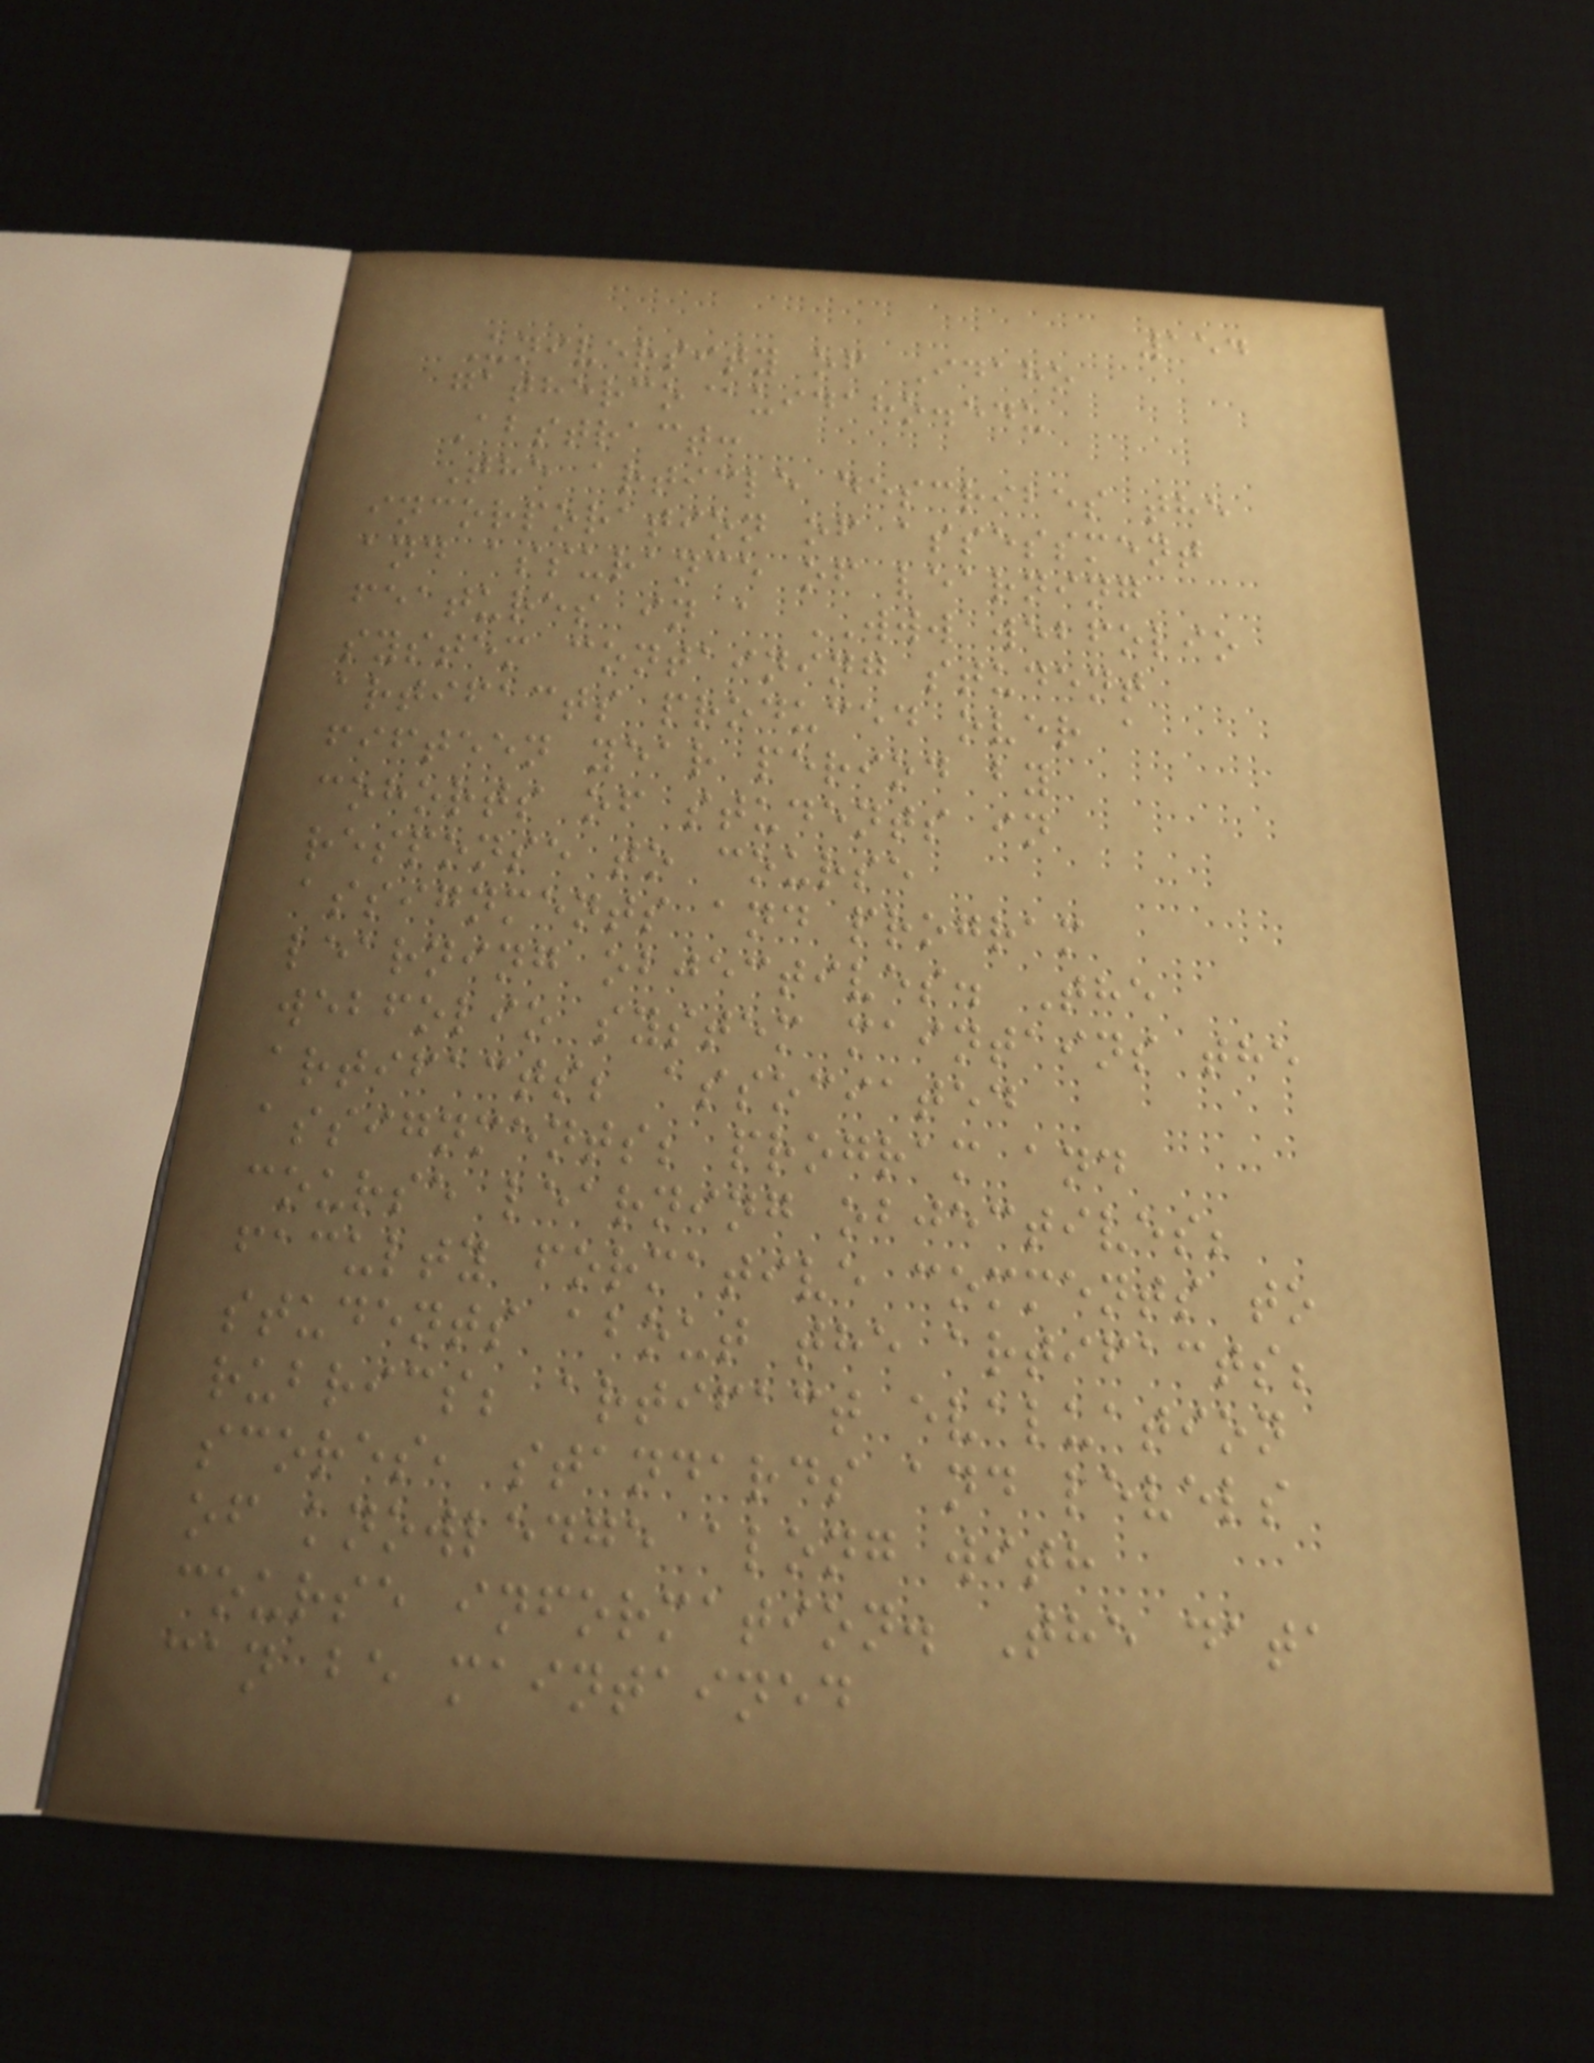154
University of Idaho
gatherco@uidaho.edu
Abstract:
The article describes the
incorporation of assessment
and assurance of learning
features in a WWW webfolio
system containing student
artifacts produced over a
fifteen year period by
cohorts of students in
response to course
assignments and program
learning objectives. The
webfolio system maintains the
artifacts; associated
assignments; program and
course learning objectives;
faculty formative comments to
students about the artifacts;
rubrics; artifact evaluation
scores, standards and levels
of knowledge along with
course information. The data
can be maintained
